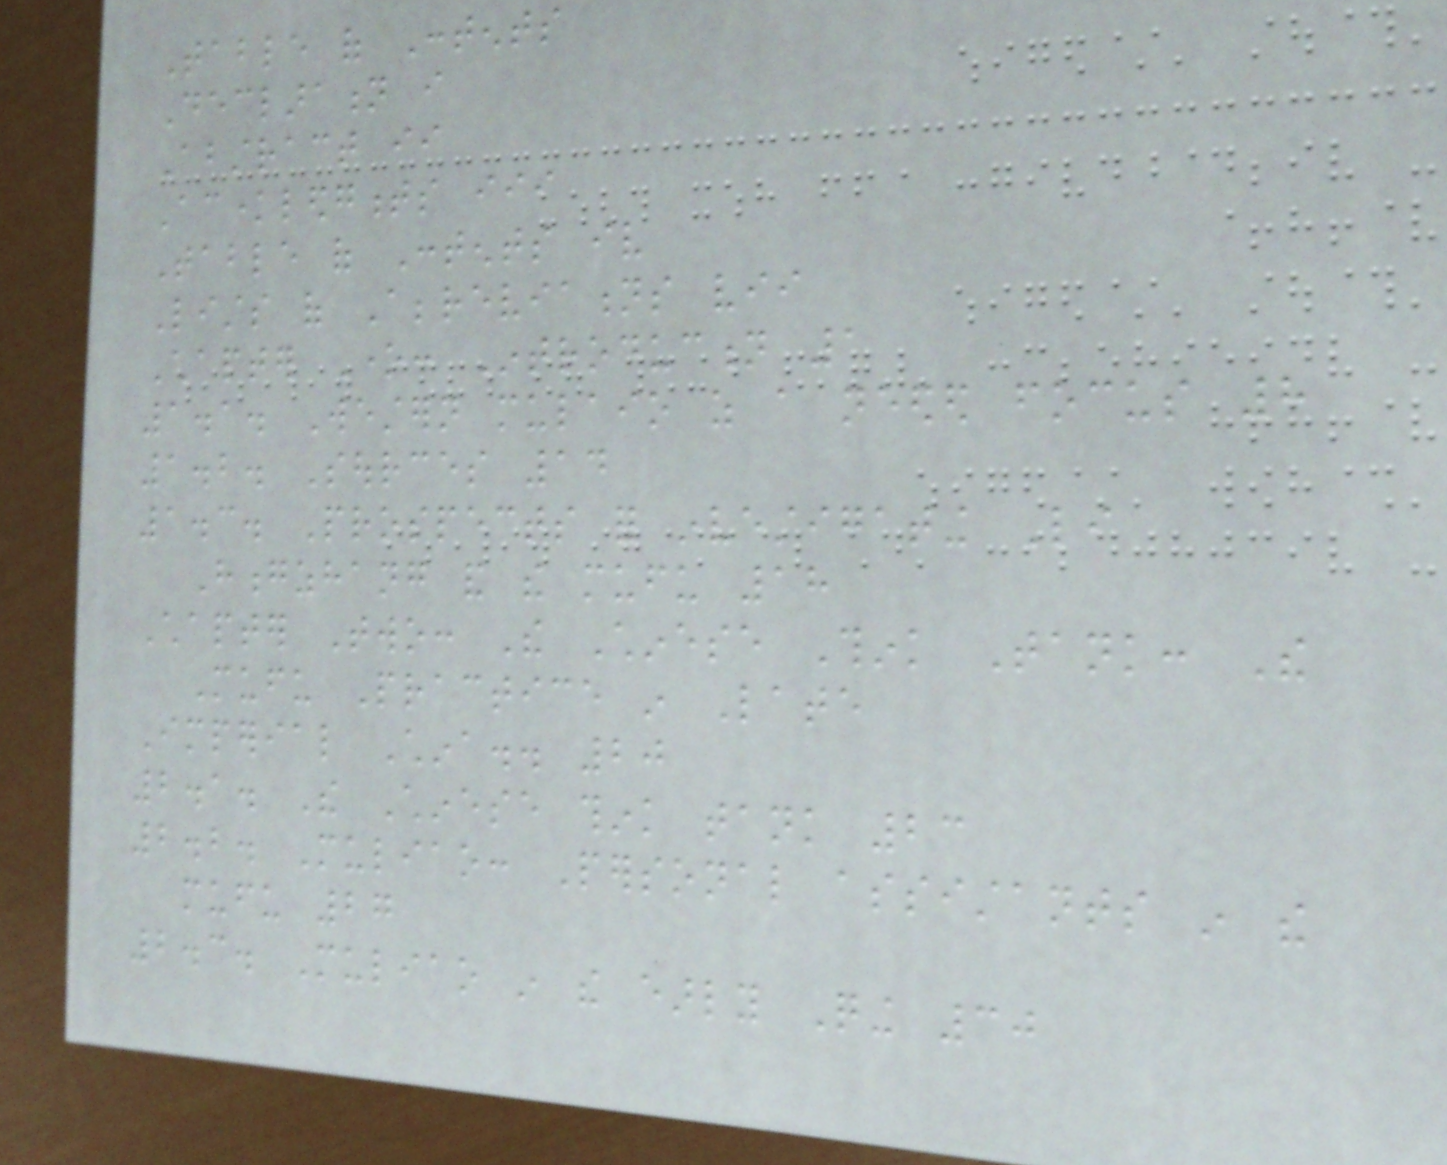Table of Contents
Declaration i
Abstract ii
Acknowledgments iii
Table of Contents iv
Lists of Abbreviations vii
Chapter One: Introduction 1
1.1. Western mulaio as a needed focus 8
1.2. Sources 14
1.3. Prospects for investigating Li
Hongzhang and the mufu 18
Chapter Two: The Chinese Think Tank: The
Mufu Practice in Late
Imperial China.. 20
2.1. The Chinese think tank 23
2.2. Muliao: Personal assistants in the
mufu 27
2.3. Muliao in the early Qing 30
